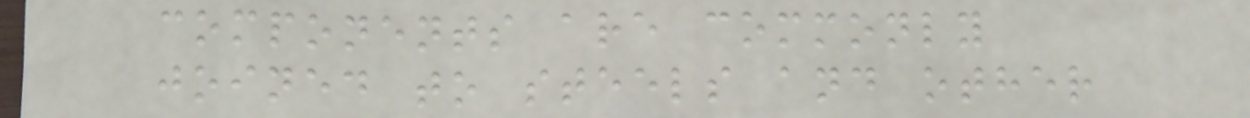components are commonly
joined to steels and other
